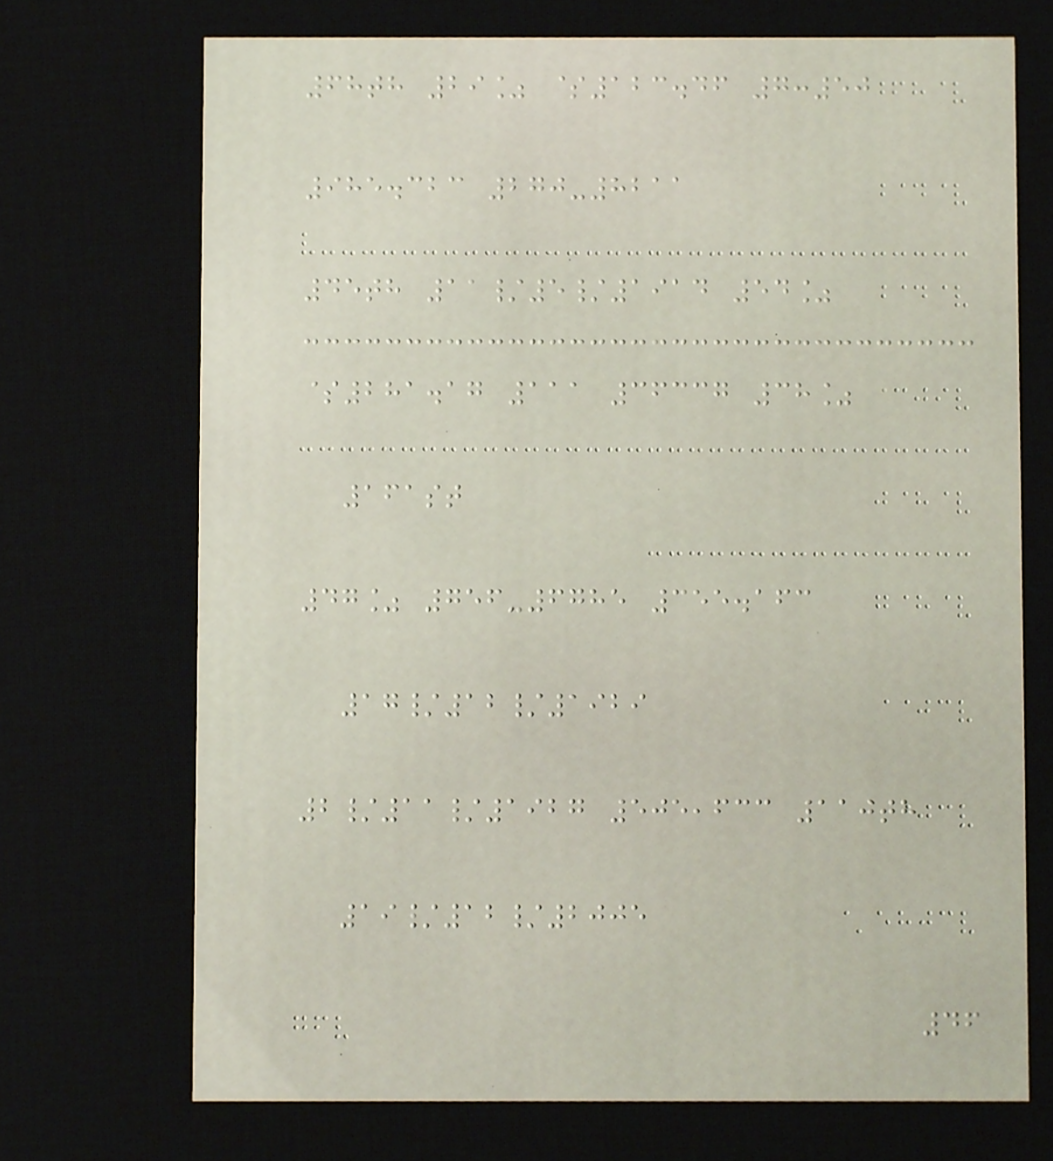68th 29% $123.46 7:50
985.323 270-8211
45th 11/5/1914 54%
$281.17 111 36337 38%
161st
47% 756-6785 355.163
17/12/1929
2/11/1927 505,633 110th
19/12/2005
46
